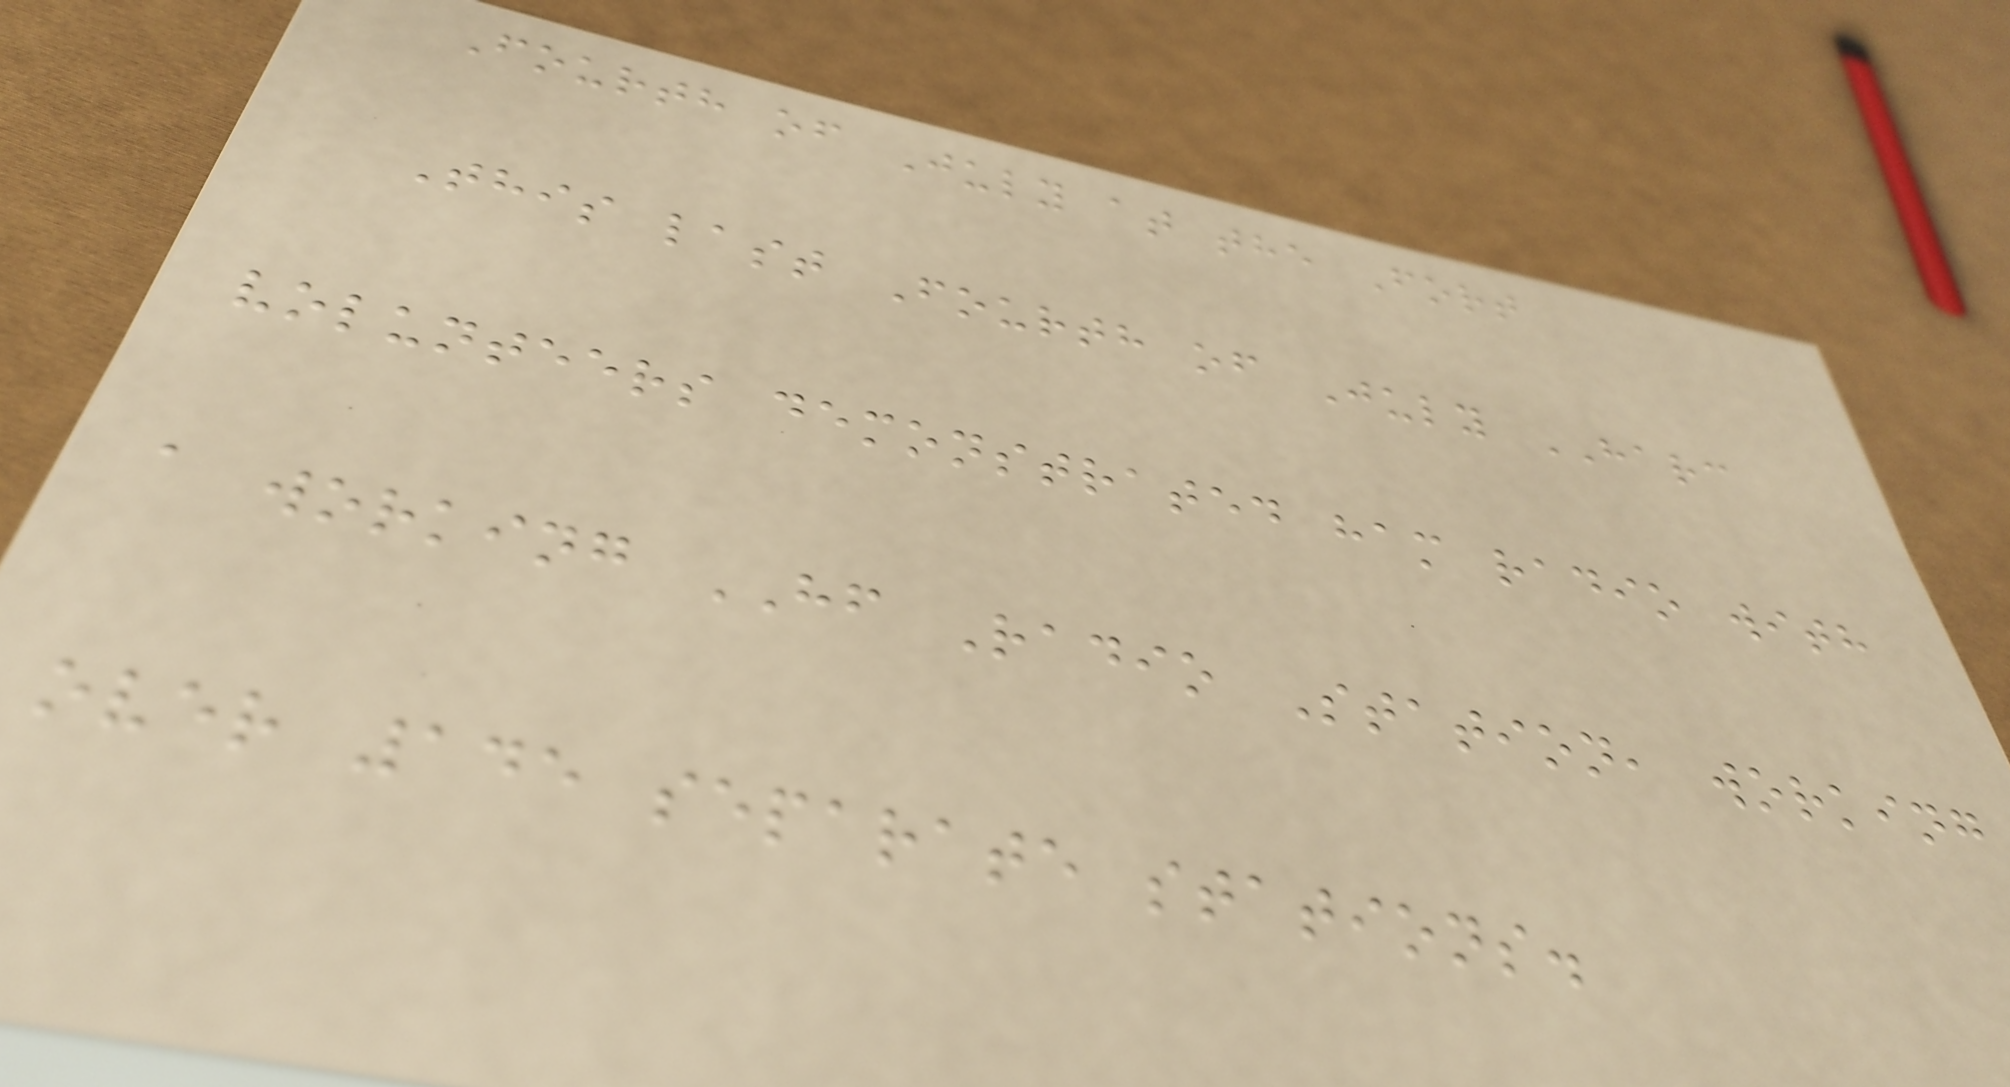Fourth of July at the Fort
This last Fourth of July HARC
volunteers demonstrated ham radio with
a working HF Radio Station, working
over 145 separate stations.
